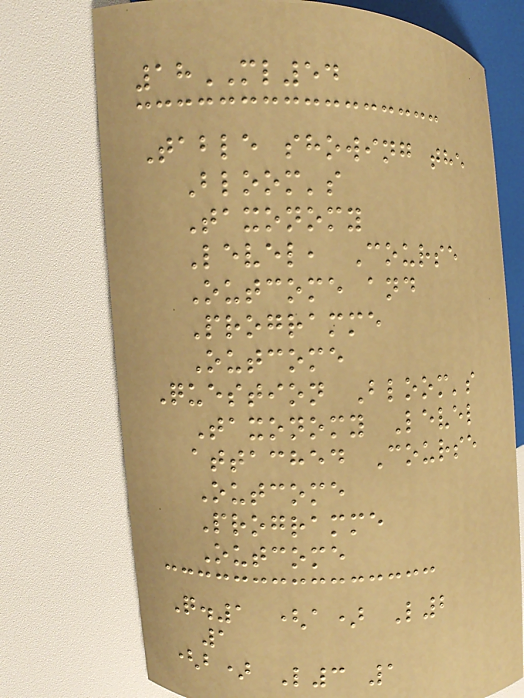18ML54
Table showing the
Bloom's
Taxonomy
Level, Course
Outcome and
Programme
Outcome
Question Bloom's
Taxonomy Level
attached Course
Outcome
Programme
Outcome
Q.1 (a) L2
1
(b) L3 1
